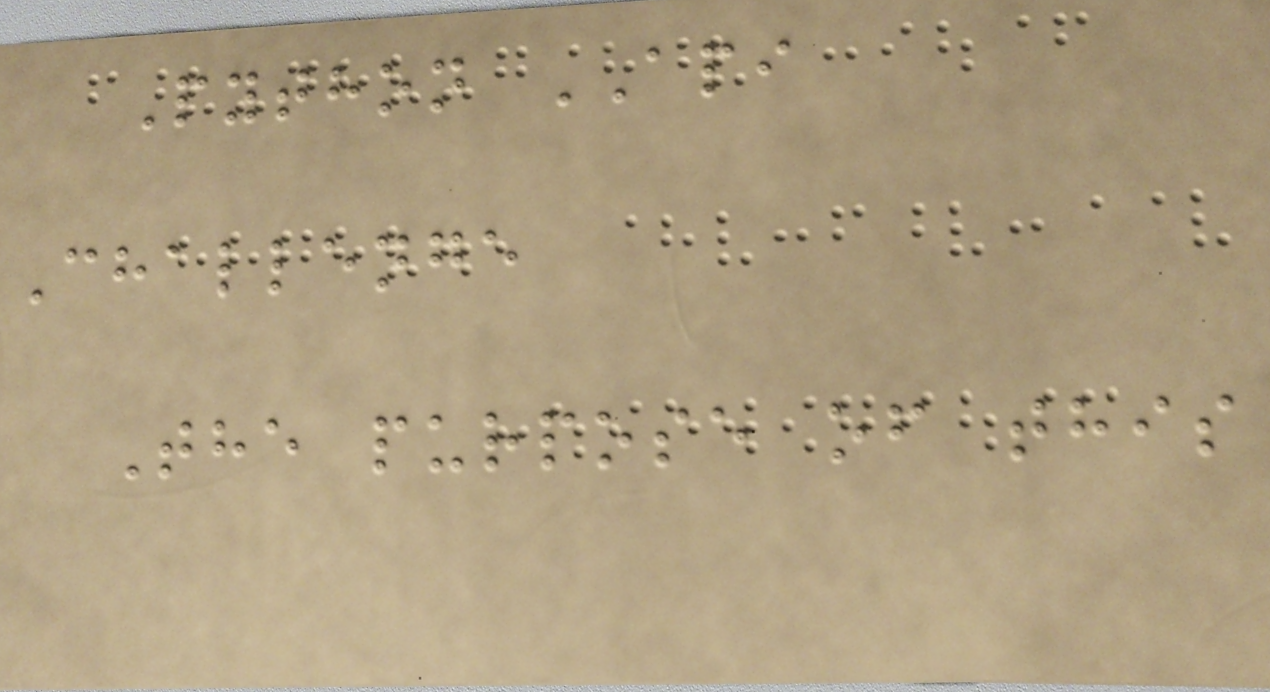Python API
Challenge
The purpose of this
